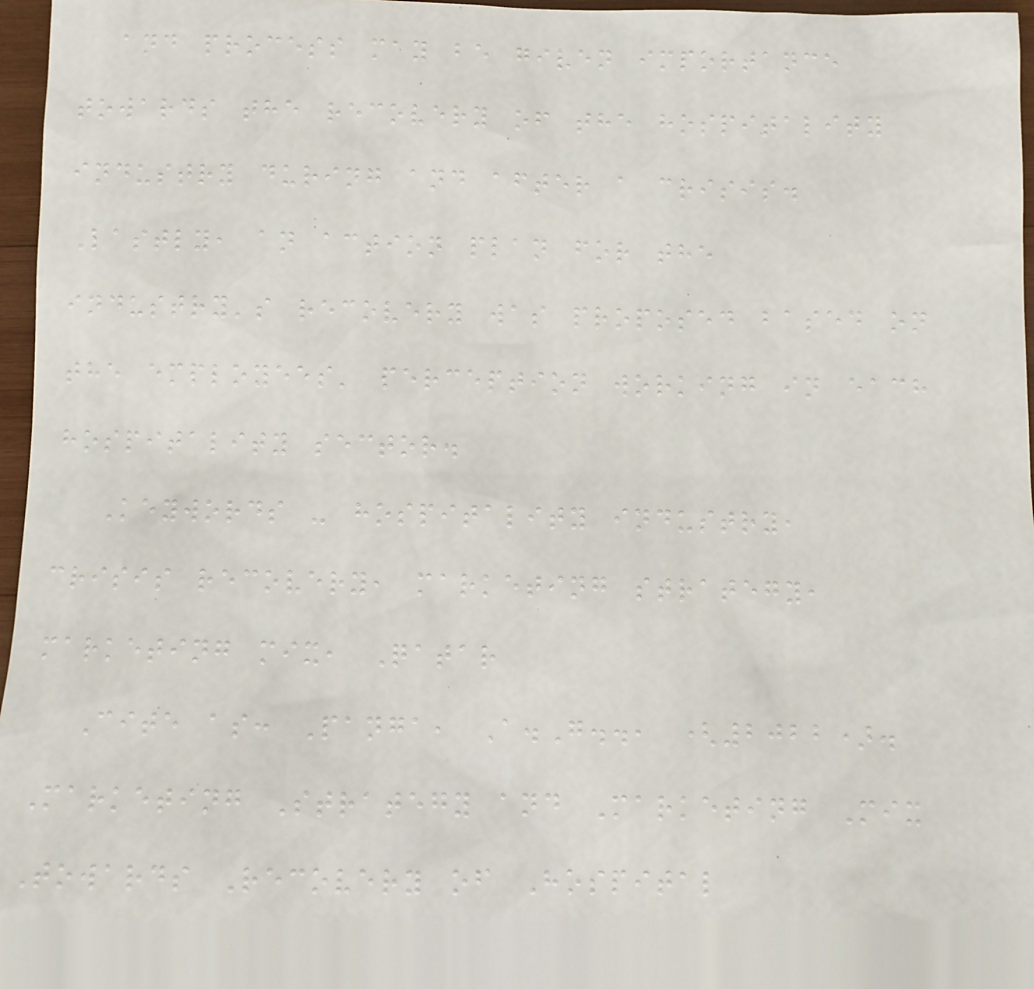and process may be given importance
towards the recovery of the hospitality
industry during and after a crisis.
Lastly, an action plan for the
industry's recovery was proposed based on
the employees' perception working in each
hospitality sector.
Keywords - hospitality industry,
crisis recovery, marketing strategy,
marketing mix, Qatar
Cite as: Panga, A.G.., (2022).
Marketing Strategy and Marketing Mix
Towards Recovery of Hospital
